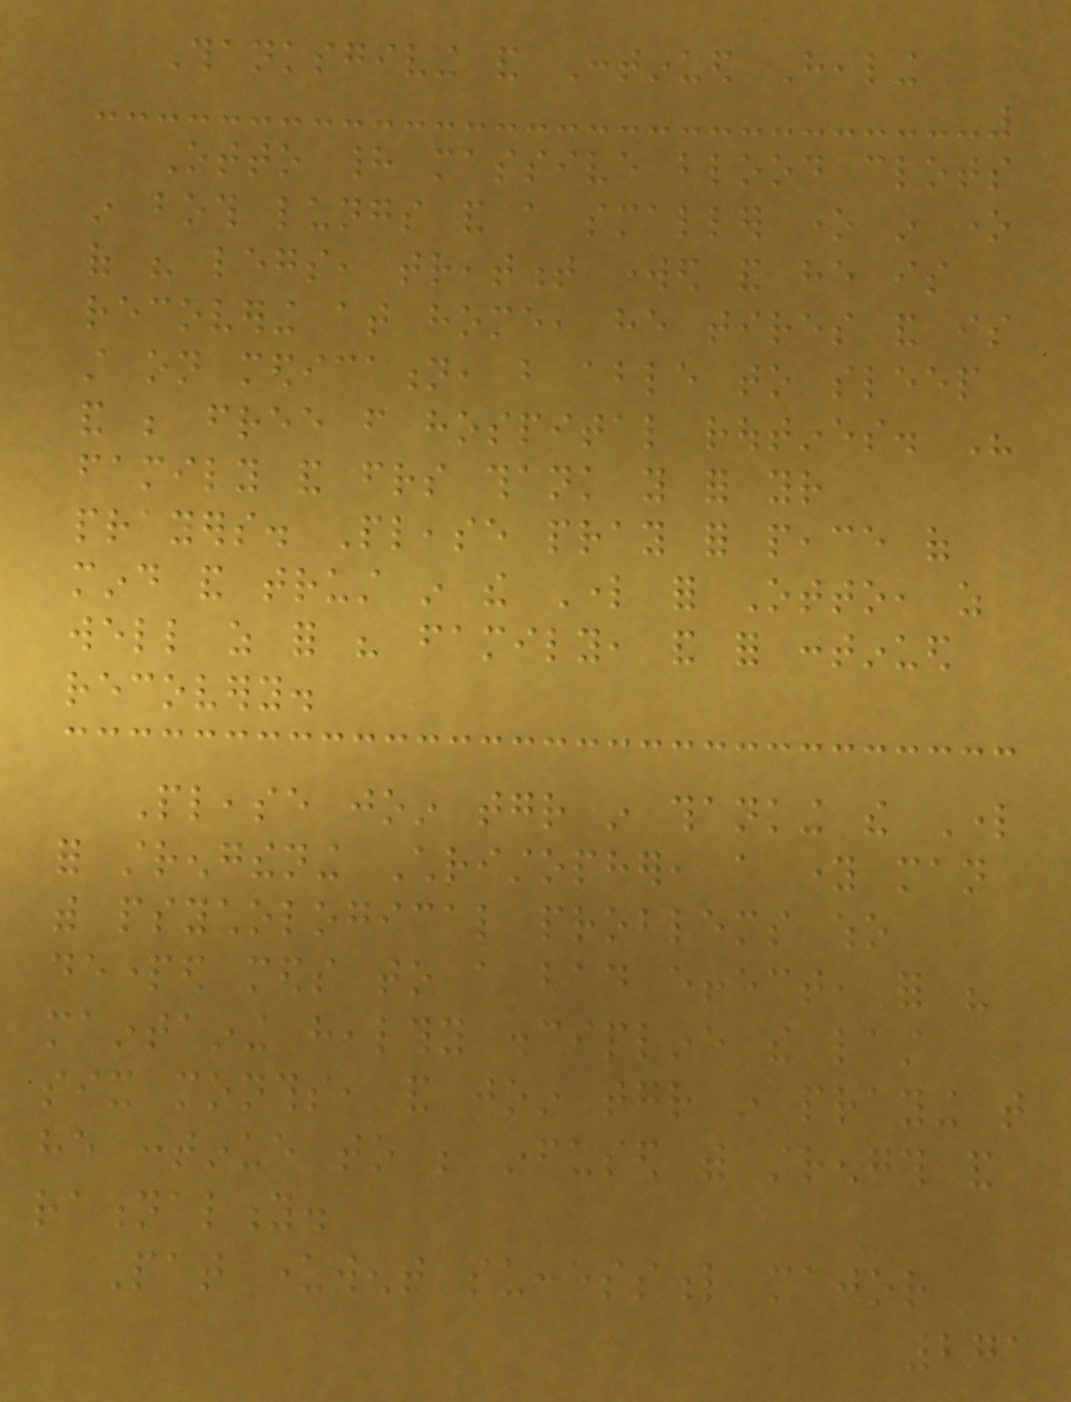Thanksgiving and Continued Healing
Otto had massive blood clots
in both lungs and a smaller one in one
of his legs, treatment worked and he is
recovering at home, he tires and is
still on medication, but able to sleep
and be free from hospital routines. His
family and friends thank you for your
prayers. Please pray for peace of
mind and trust in the Lord for Otto, as
well as for his family, and for continued
recovery.
Please join together in thanking the Lord
for strengthening Christopher, a young man
with psychological problems who
departed meds to a bad effect, for his
maintaining healthy discipline the last
six months, and join together in praying that
he continue to be infused with strength and
rationality.
Pat underwent successful major
271
